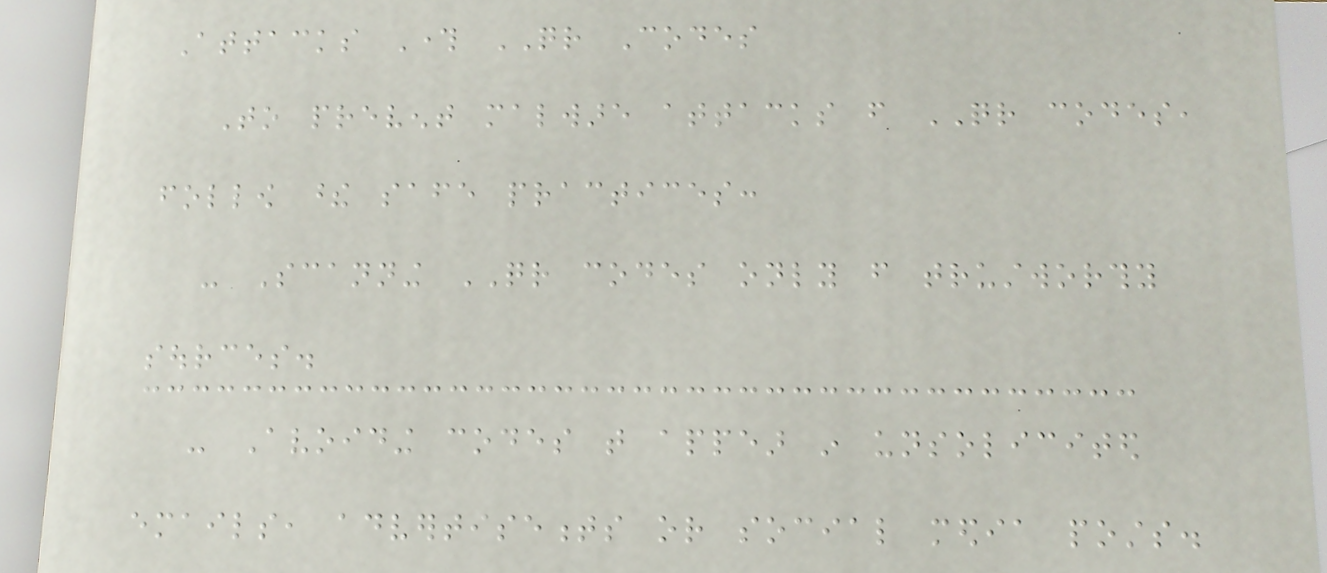Attacks Through QR Codes
To prevent malware attacks from QR codes,
follow these safe practices:
- Scanning QR codes only from trustworthy
sources.
- Avoiding codes that appear in unsolicited
emails, advertisements or social media posts.
